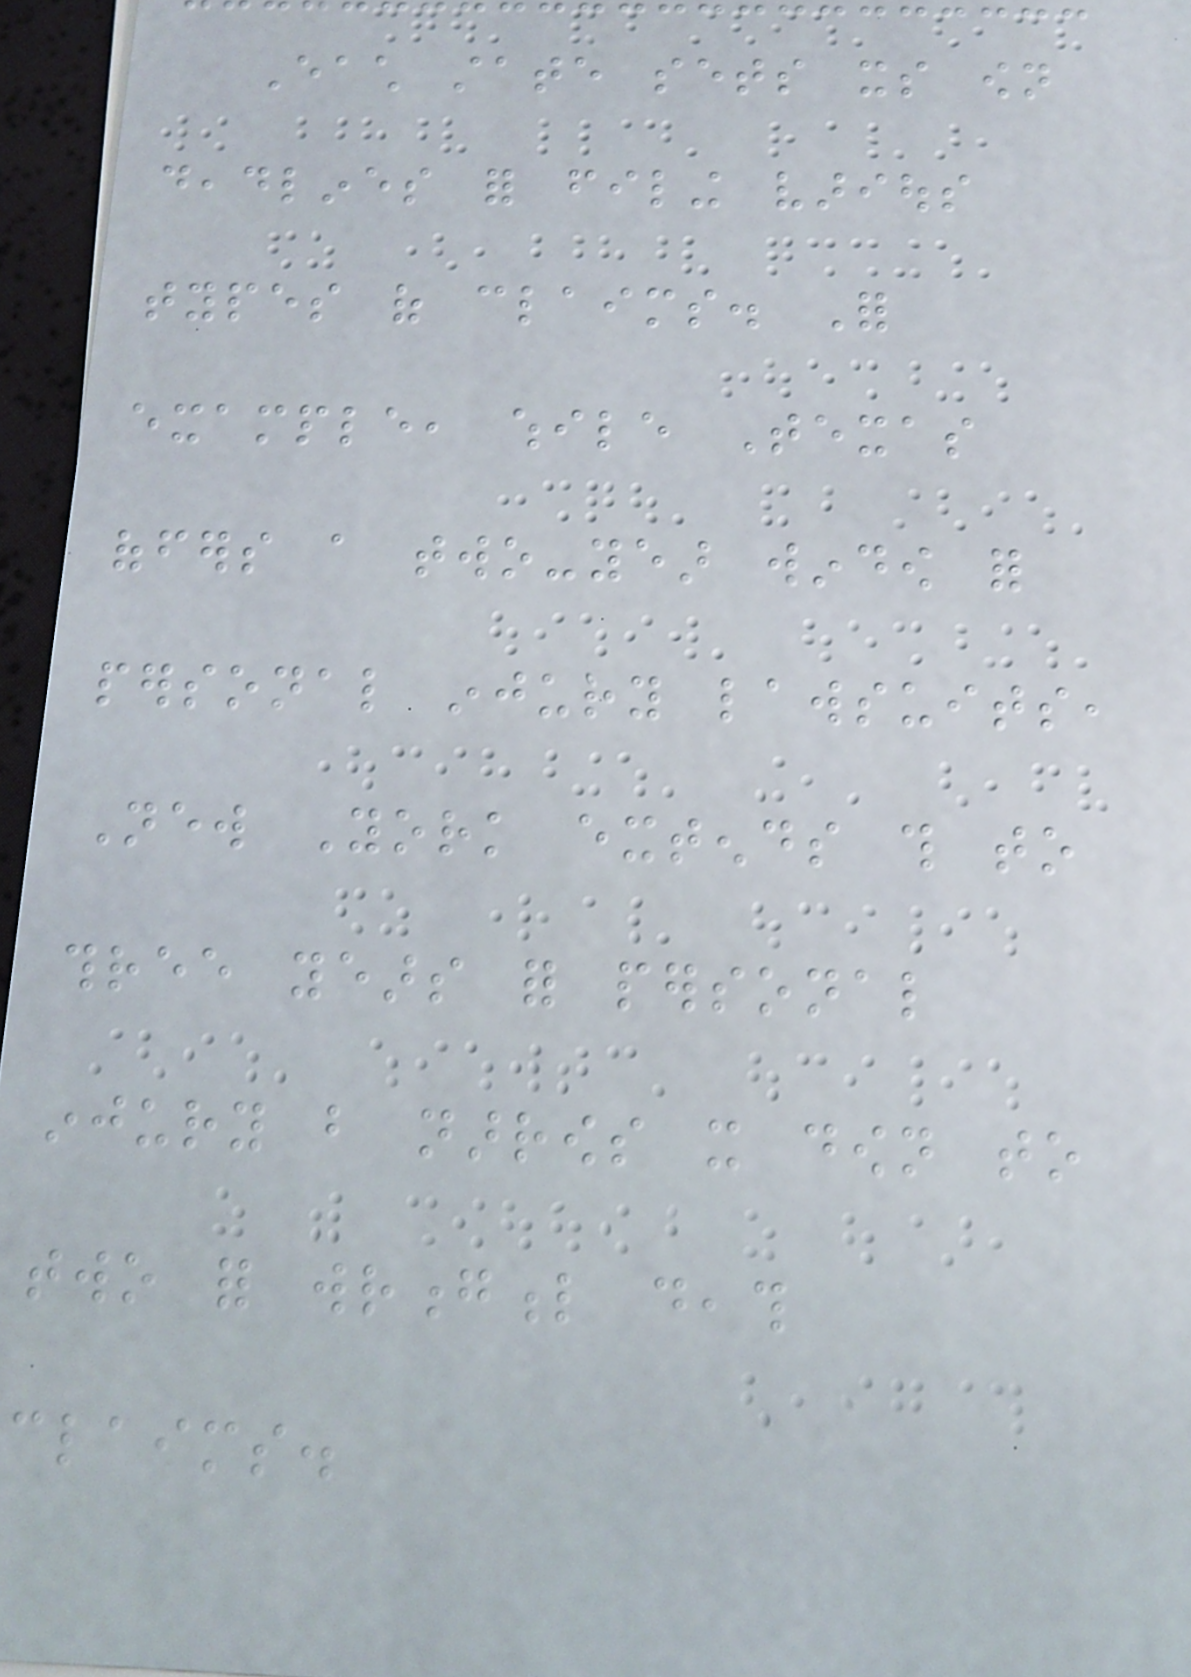Each state sets its own
deadlines for filing various
types of claims. For
example, while Texas
offers a two-year window for
personal injury lawsuits,
New York extends this to
three years for personal
injury but narrows it down to
two for wrongful death
claims.
